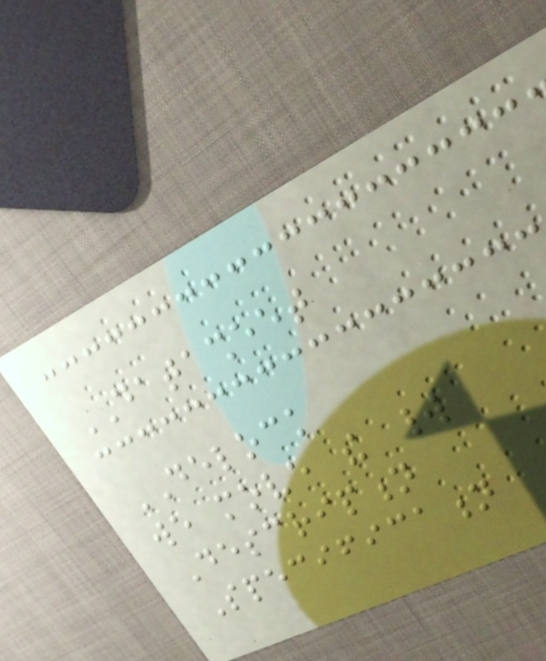DATASHEET
DELOCK
we move the world
Description
Specification
